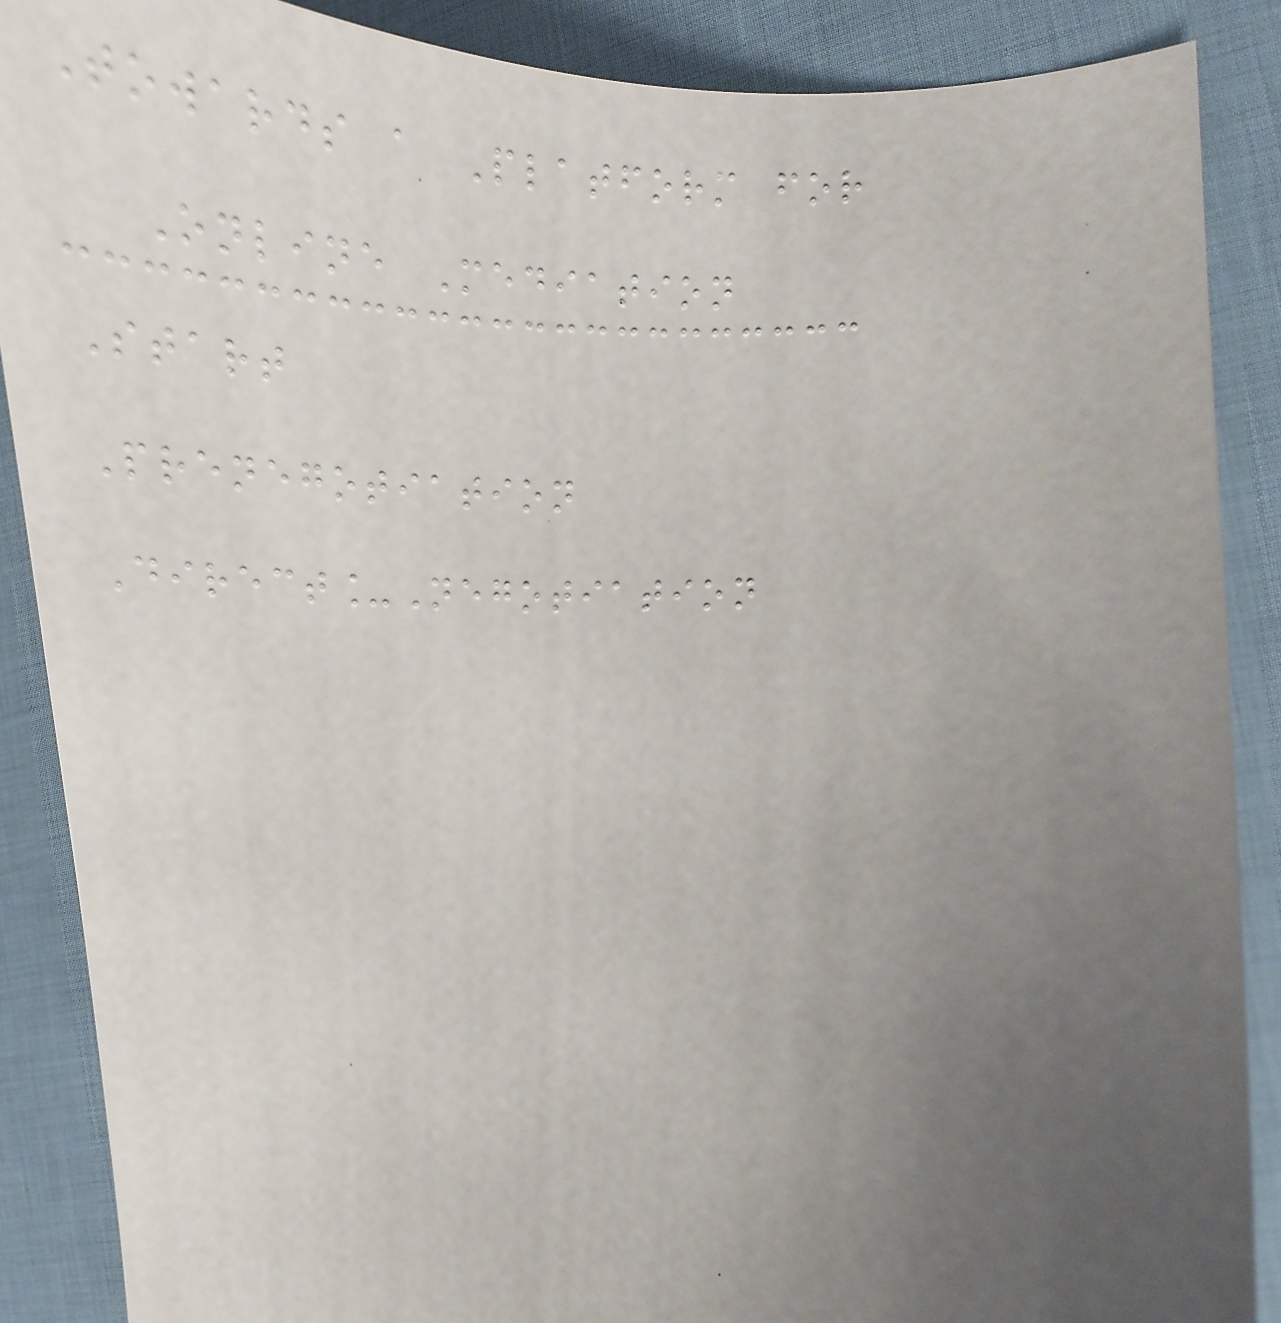Towards a Platform for
Online Mediation
Start
Prenegotiation
Direct_Negotiation
